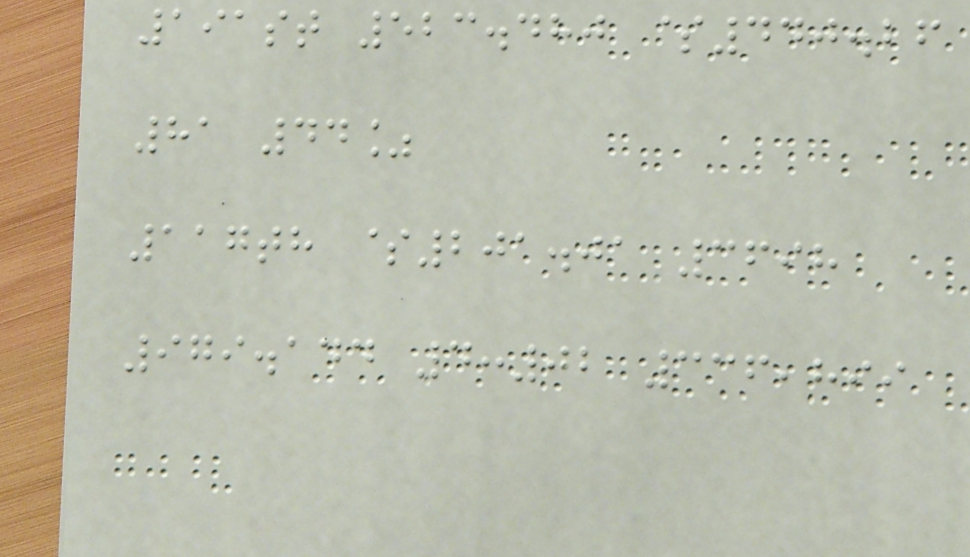191st 523.480 $440.26
81 44%
117th $201.01 3698
979.144 4:02 336,899
